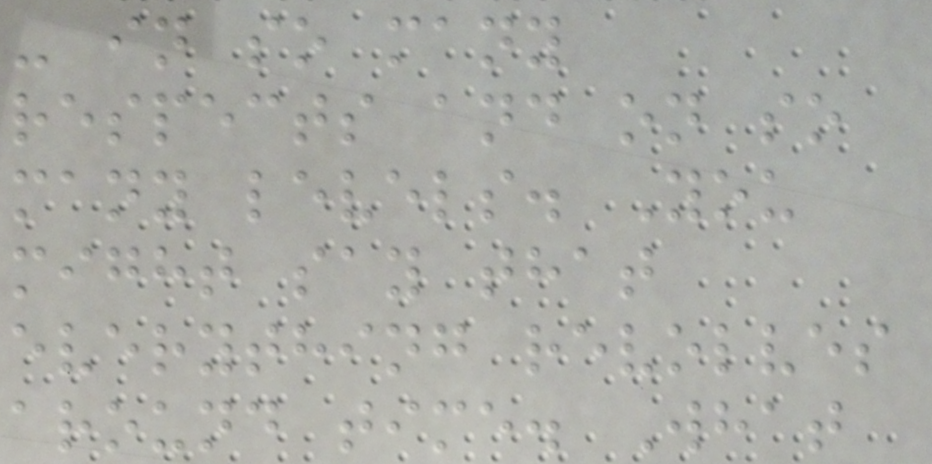- in so many
respects and on so
many levels. You
might say that
everything revolves
around time. What
